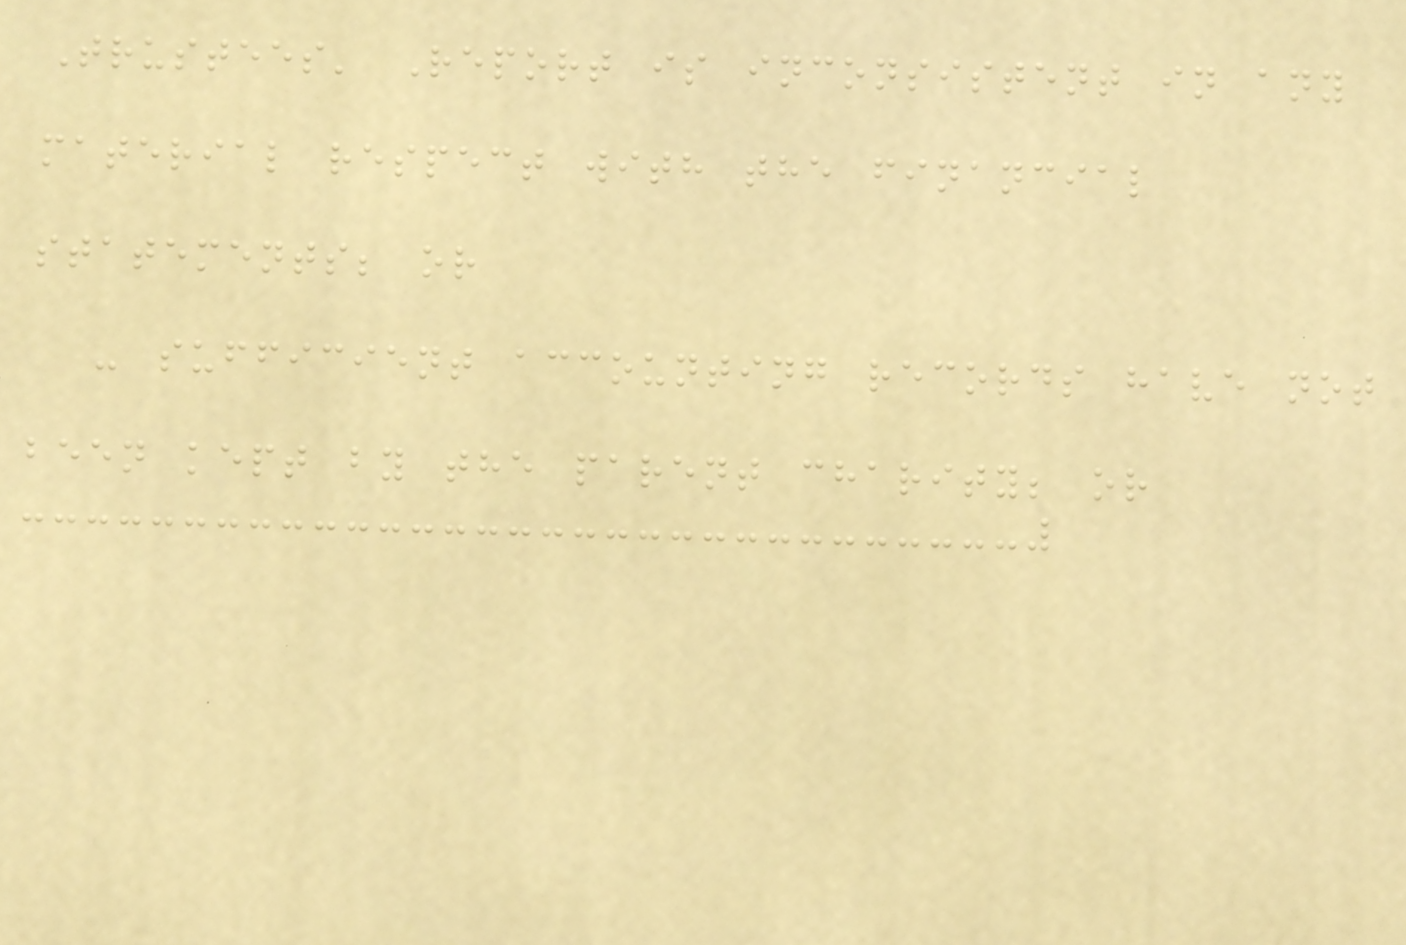Trustees' Report is inconsistent in any
material respect with the financial
statements; or
- sufficient accounting records have not
been kept by the parent charity; or
